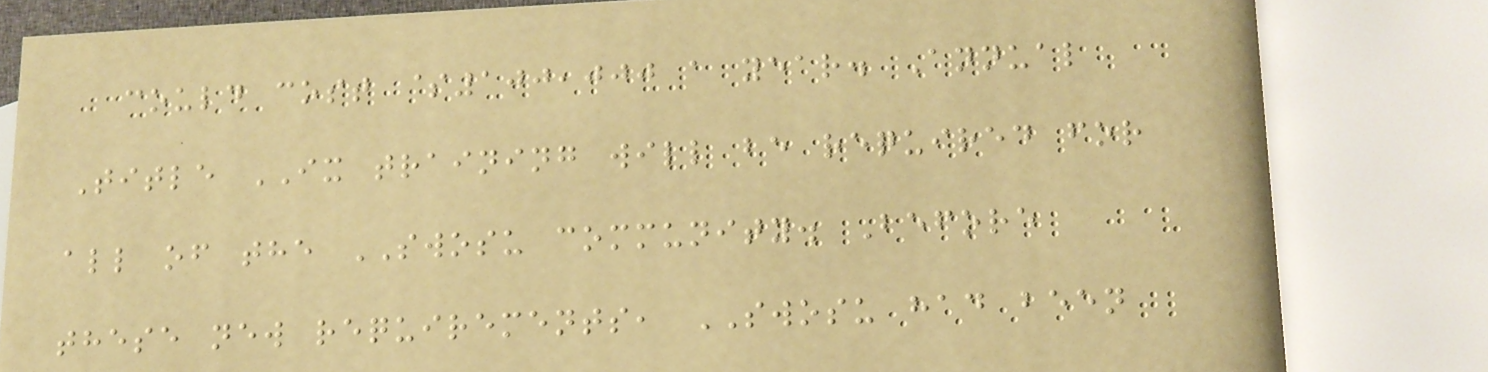could cost $100,000 a year. Annual
Title IX training will be required for
all of the SWOSU community. Before
these new requirements, SWOSU had been
